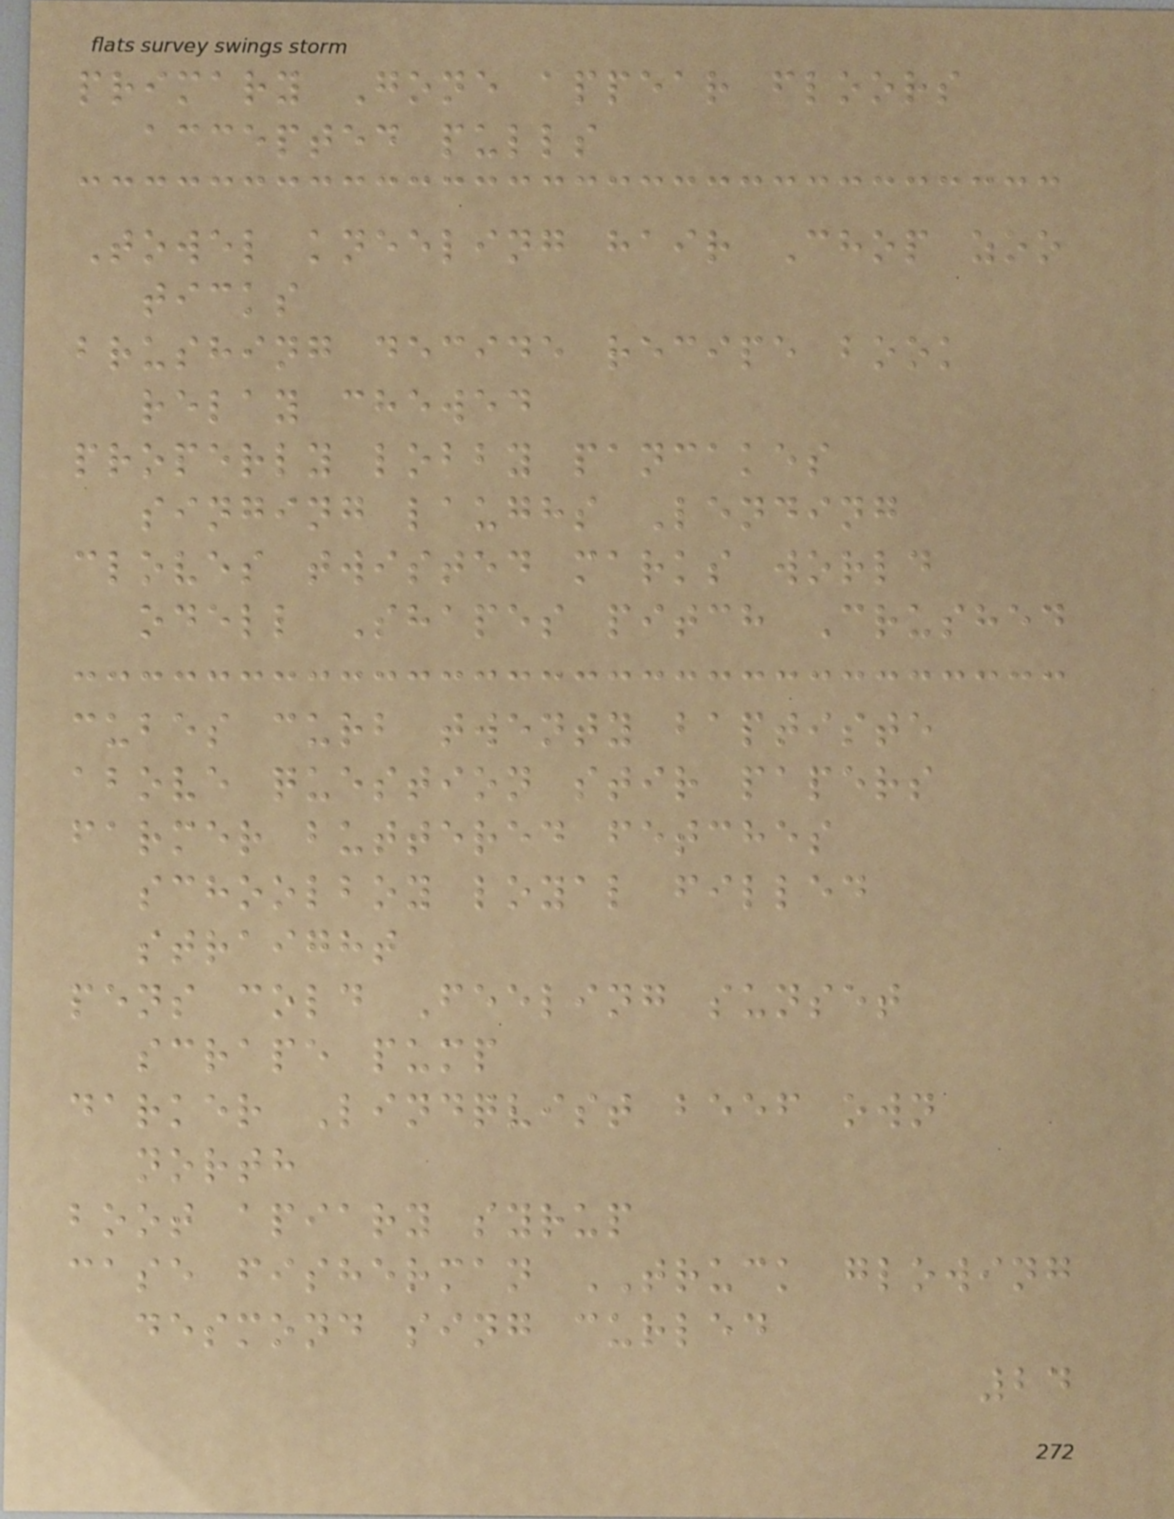primary Gone appear floors
accepted pulls
Towel kneeling hair Chop zoo
ticks
brushing decide recipe book
relay chewed
properly lobby pancakes
singing laughs Lending
cloves twisted marks world
odell Shapes pitch Crushed
cubes curb twenty baptiste
above question stir papers
farmer buttered fetches
schoolboy loyal filled
straight
pens cold Feeling sunset
scrape pump
darker Lindqvist beef own
north
boot apiary syrup
case fisherman TRUCK glowing
desmond sing curled
24
